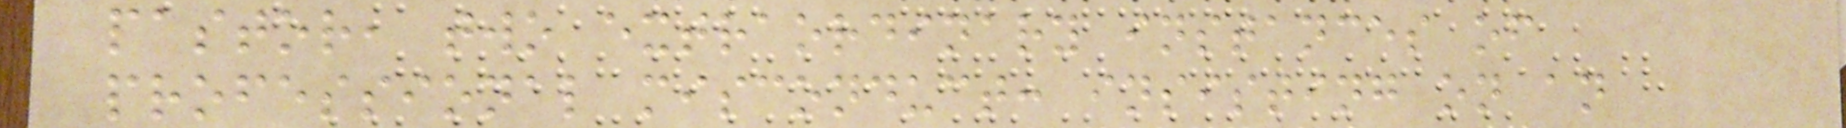pastor, two extraordinary instances of
professional misconduct: insisting on an
